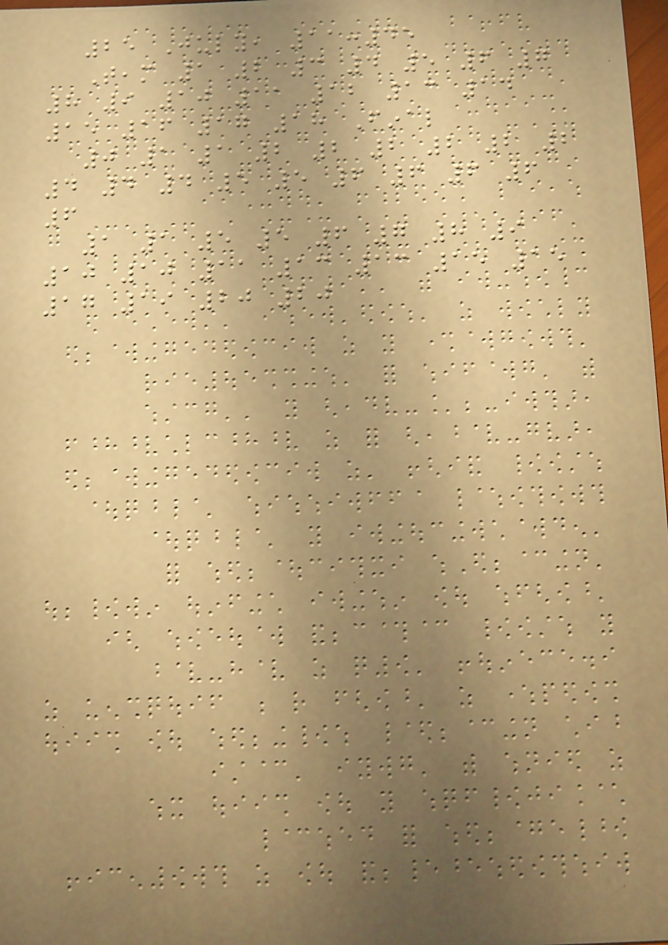25 July, 11:45
Team 1 2 3 4 5 6 7
8 9 10 11 12 13 14
15 16 17 18 Final
0 1 1 2 2 2 2 2 2
4 4 4 5 5 6 6 6 6
6
1 1 5 5 6 7 8 9
10 10 11 13 13 15 15
17 19 20 20
